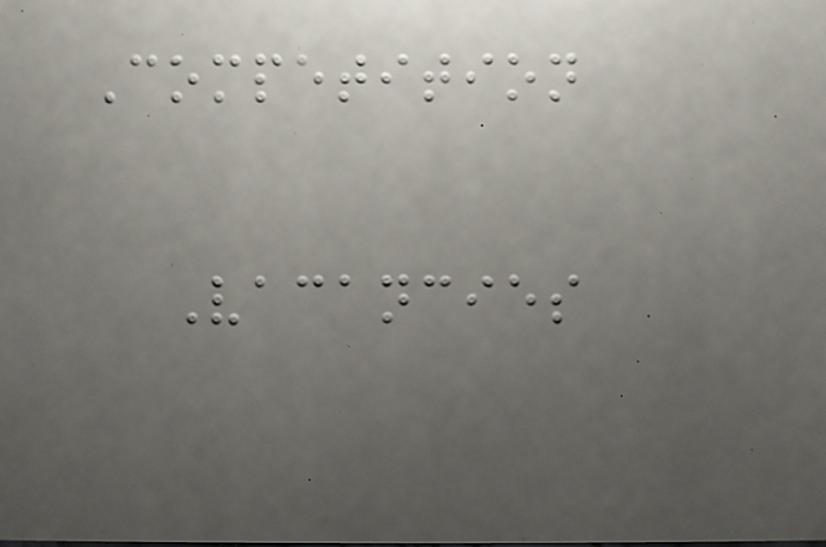Competition
Vacancies
